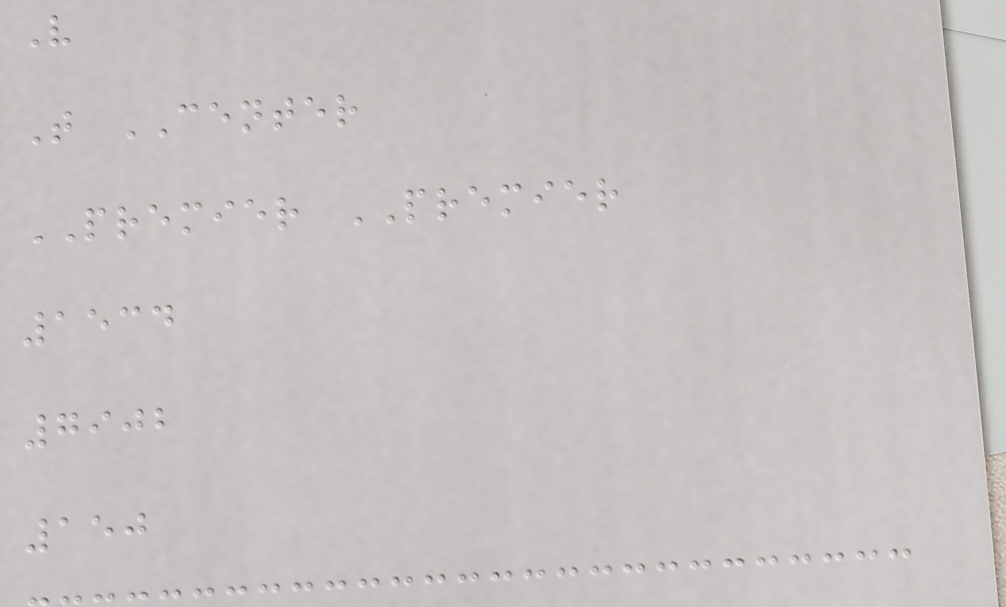V
T CENTER
PREMIER PREMIER
1534
7902
150
